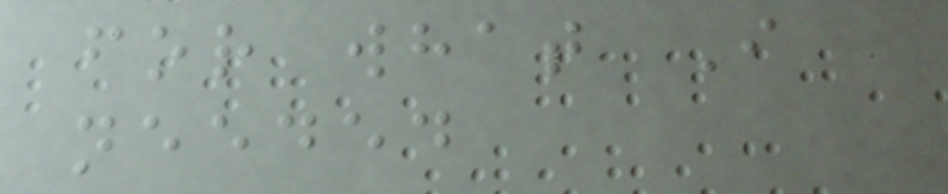for what I
needed
